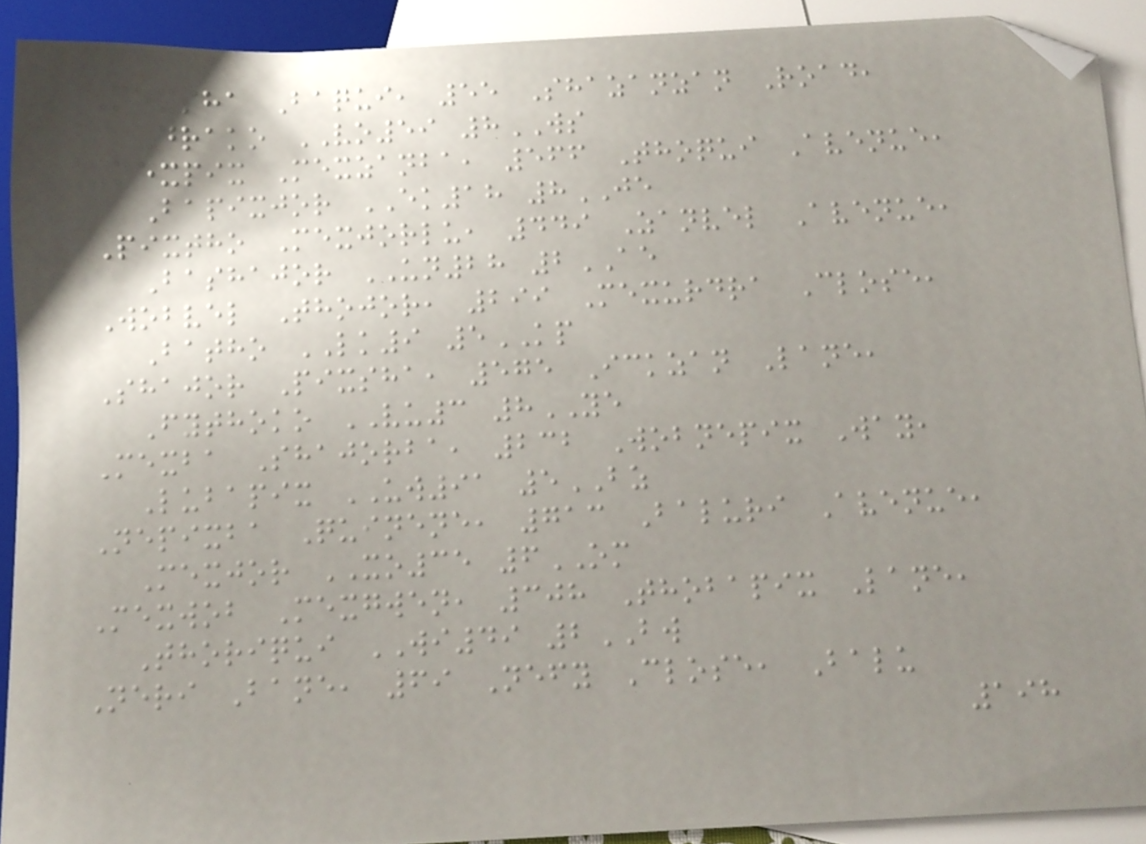Mexsha Baqui, 55 Shazanzan Road,
Drako VO59 8WS
Mexpix Mexzanba, 566 Thoqui Avenue,
Bapixjor EK18 8JE
Pixtho Mexjorlu, 449 Zanvel Avenue,
Bashajor UN28 2AE
Wobvel Thojor, 299 Mexurdra Close,
Batho LK9 5KP
Shajor Pixsha, 575 Ickzan Lane,
Fythoko VU3 8YE
Mexba Shajorba, 232 Wobnepix Way,
Lubapix UW91 5BZ
Nepixba Quinene, 713 Baluri Avenue,
Mexjor XO35 6OM
Mexwob Mexgwen, 308 Thobapix Lane,
Thoriqui WI49 2BW
Neri Bane, 69 Nefy Close, Balu
198
